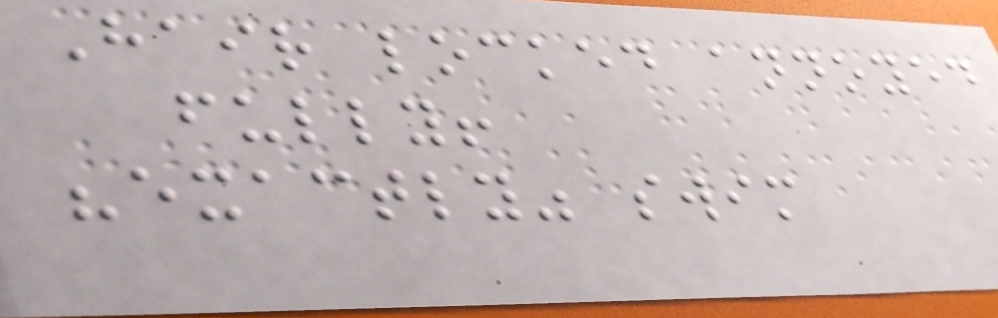Hair locked annoyed
fully!
"exactly" swim
